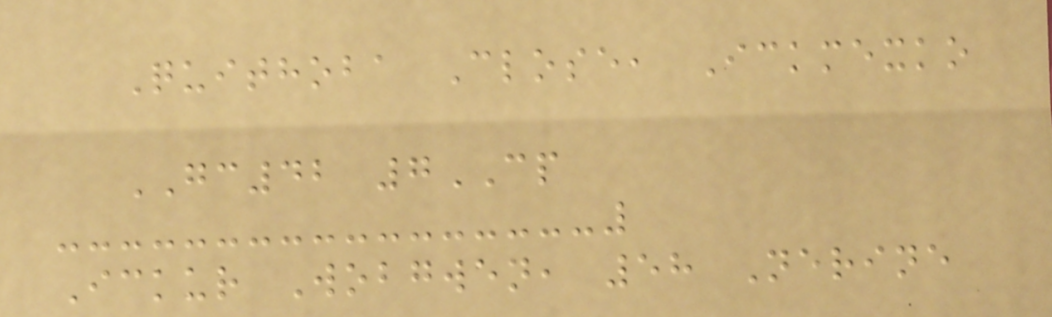Quithoba Close, Ickmexko
GC42 7CP
Ickur Wobgwen, 58 Nerine
